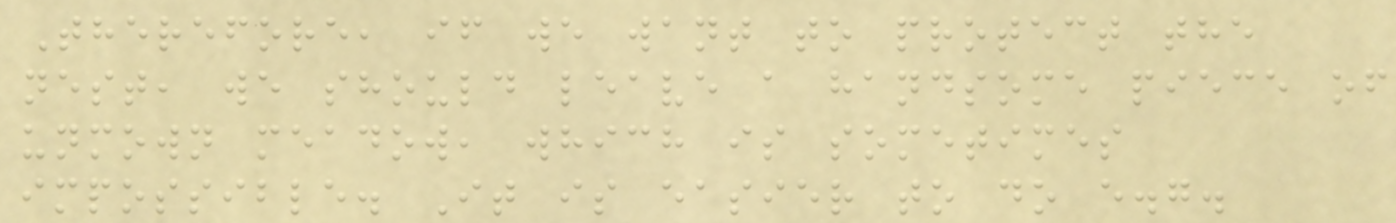Therefore, if we want to protect the
nest, we should leave a handsome piece of
unmown meadow, which is sometimes
impossible. It is easier to do e.g.
